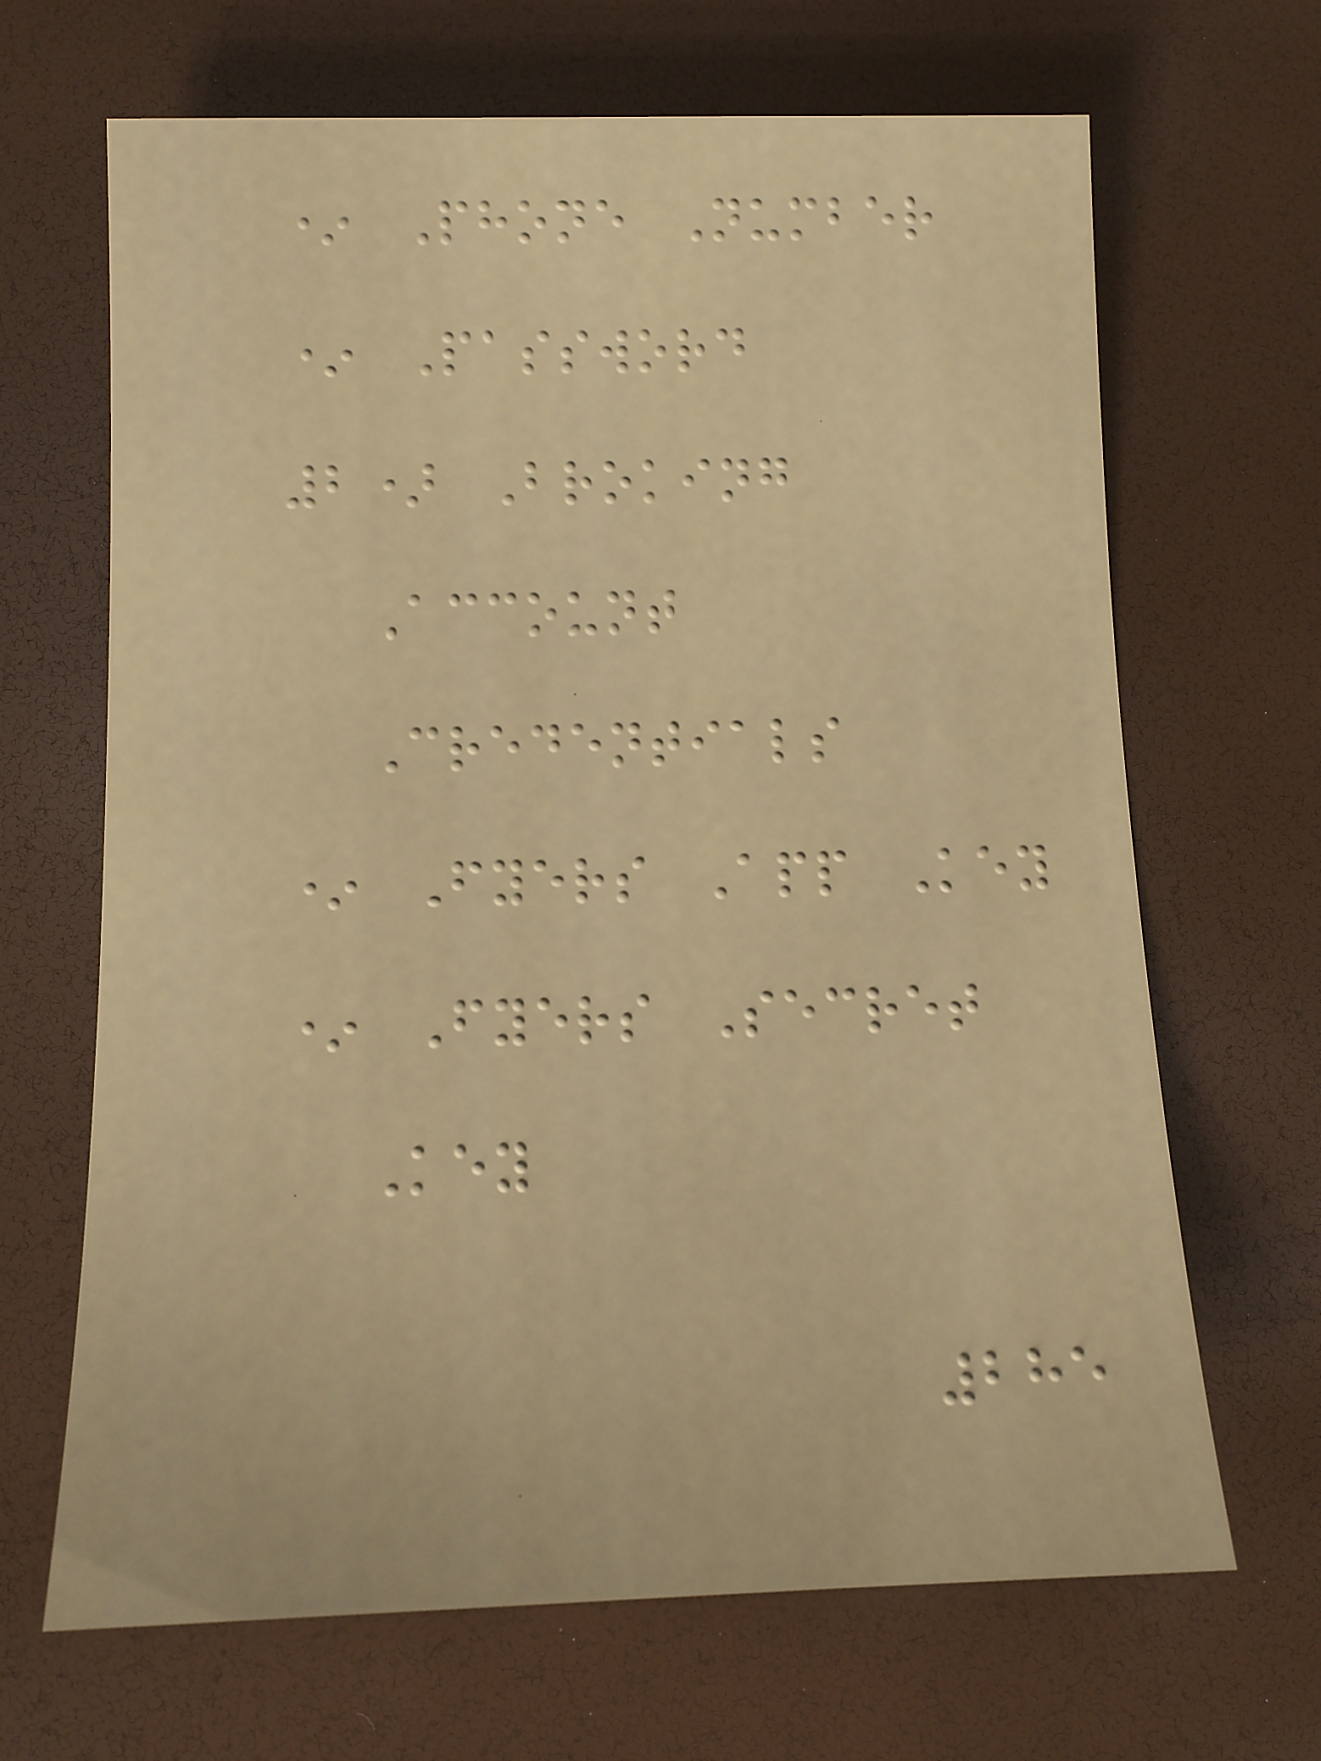* Phone Number
* Password
2) Broking
Account
Credentials
* Fyers App Key
* Fyers Secret
Key
285
